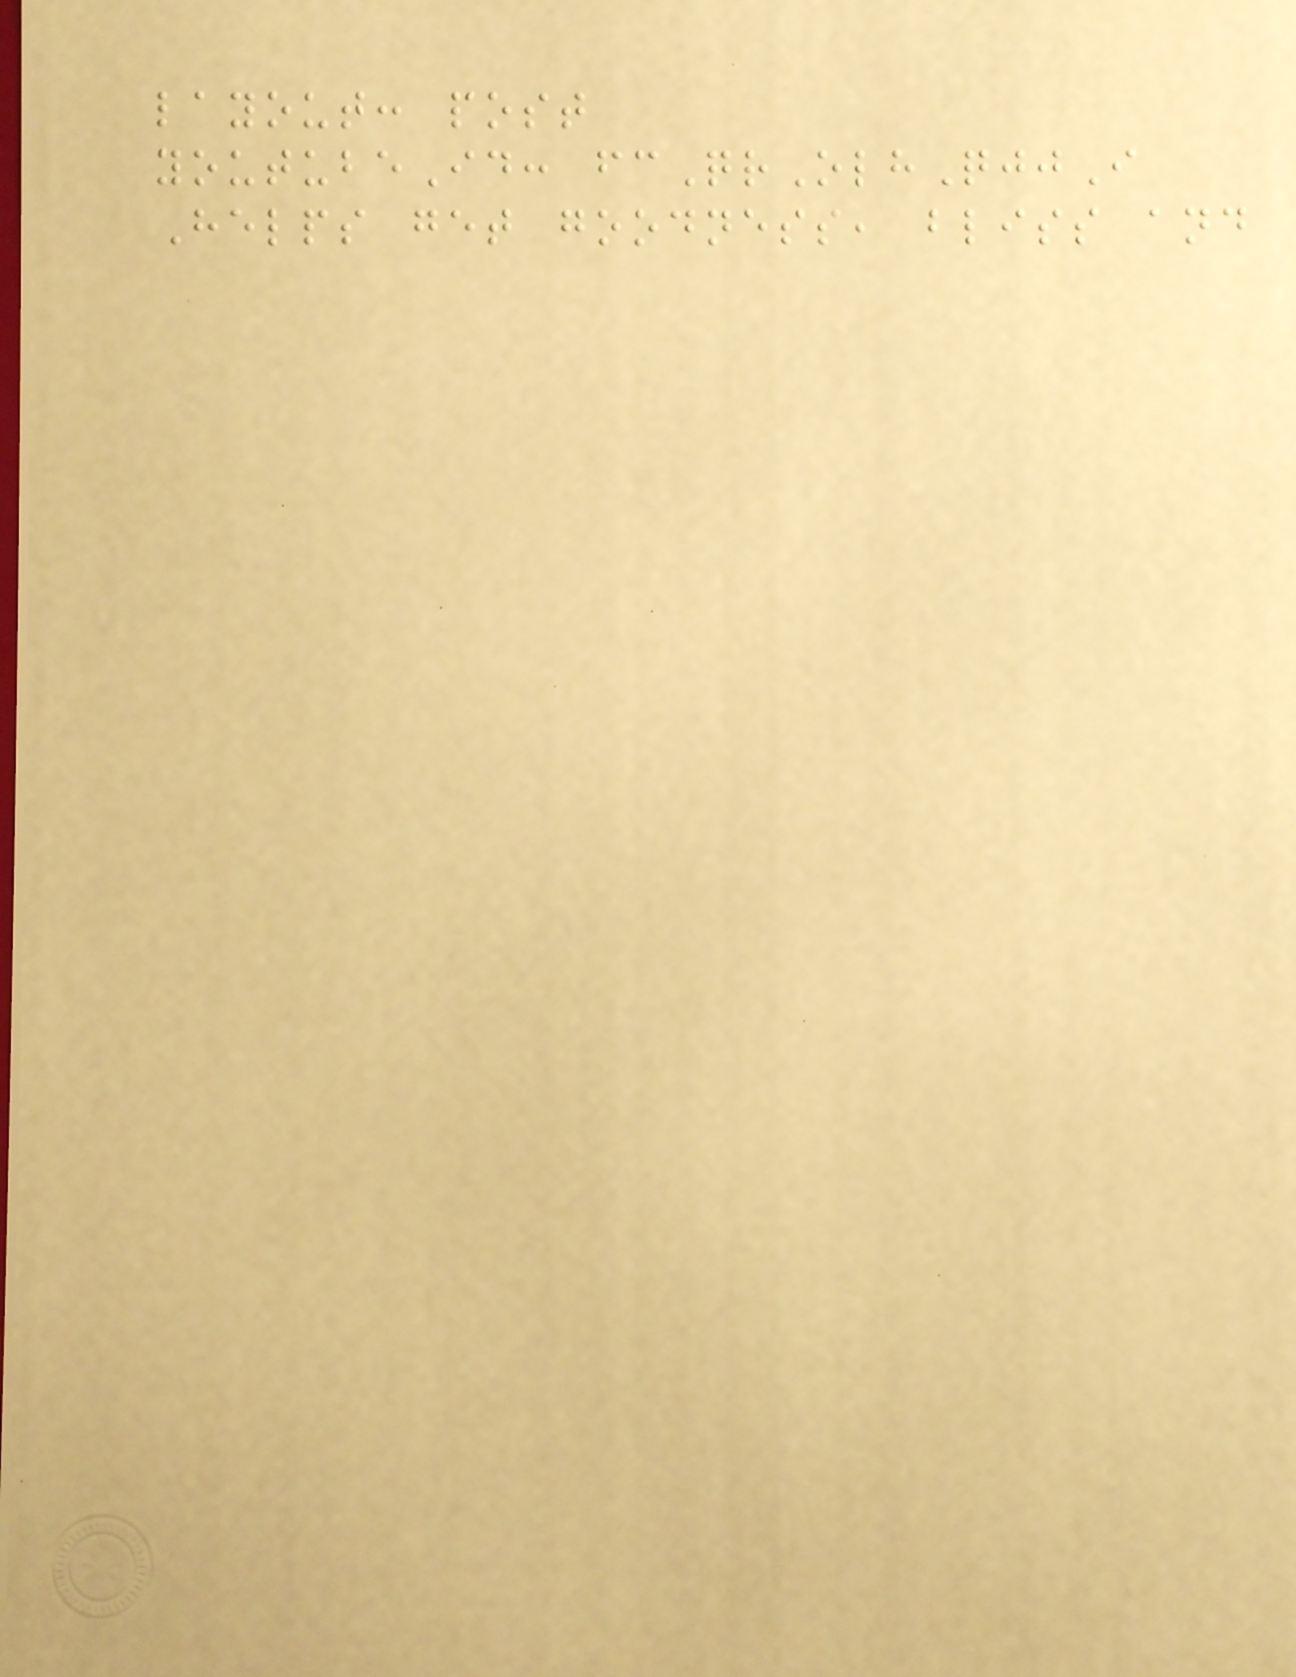layout: post
youtubeId: fcQrOlhQjjI
Helps get goodness, bliss and
